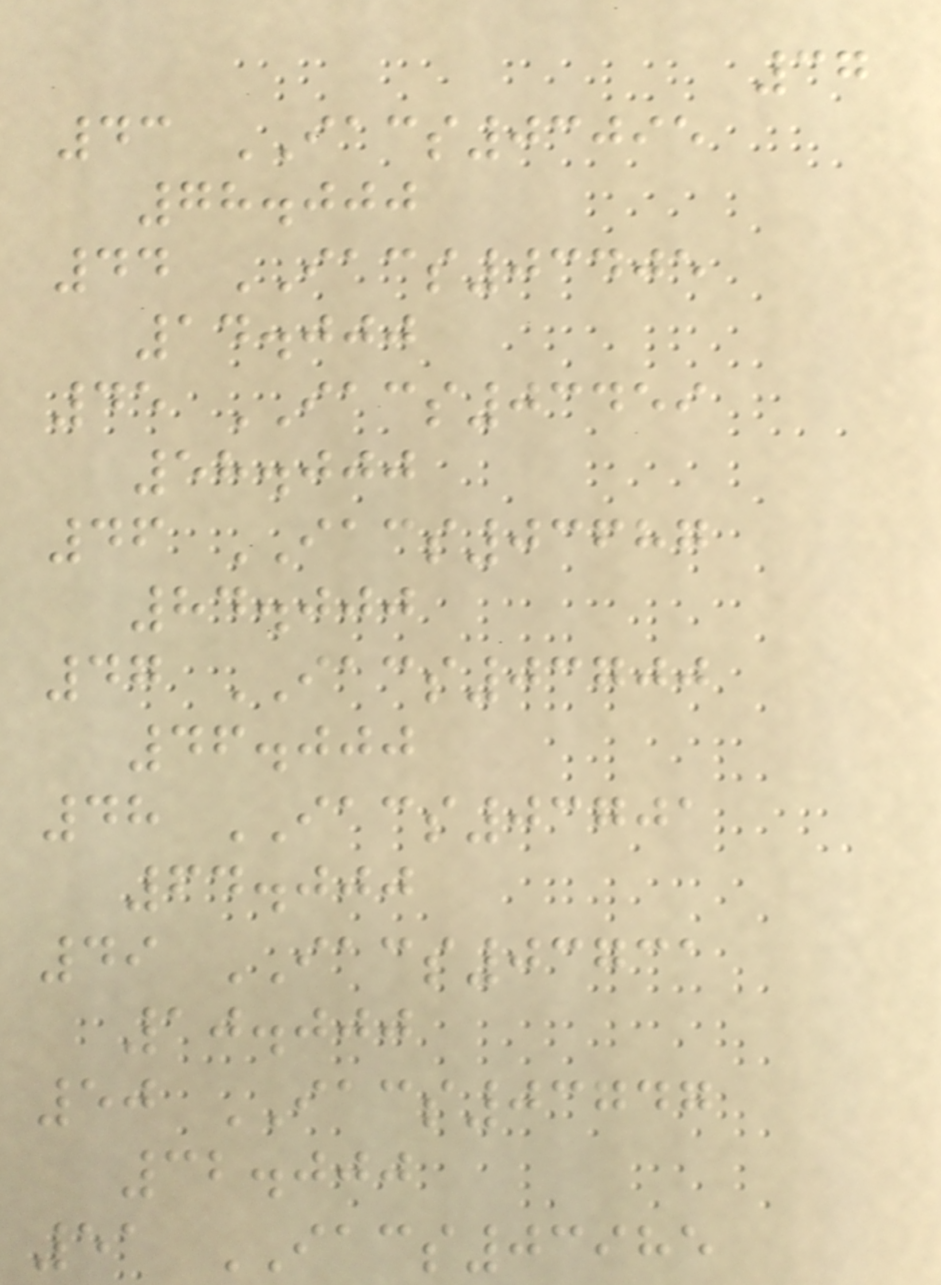37
43 IACS03095
78.000
44 IACS03405
14.000
45 IACS03459
58.000
46 IACS03687
84.000
47 IACS03700
46.000
48 IACS03701
64.000
49 IACS03731
10.000
50 IACS03747
32.000
51 IACS03985
